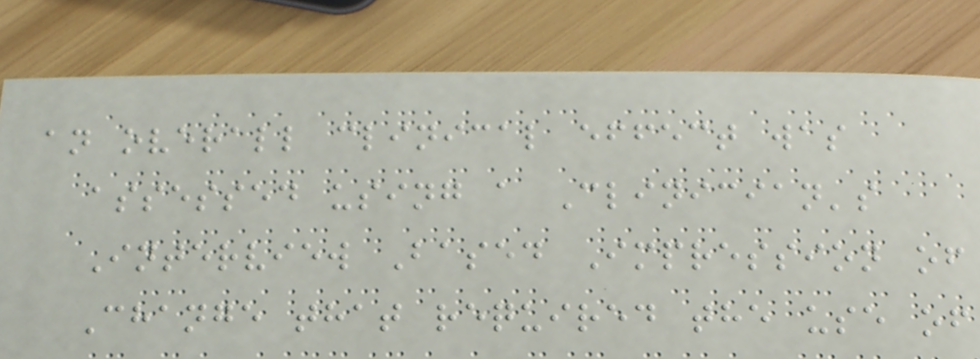an overall clinical effect was
assessed using a Clinician's
Interview Based Impression of
Change that required the use of
